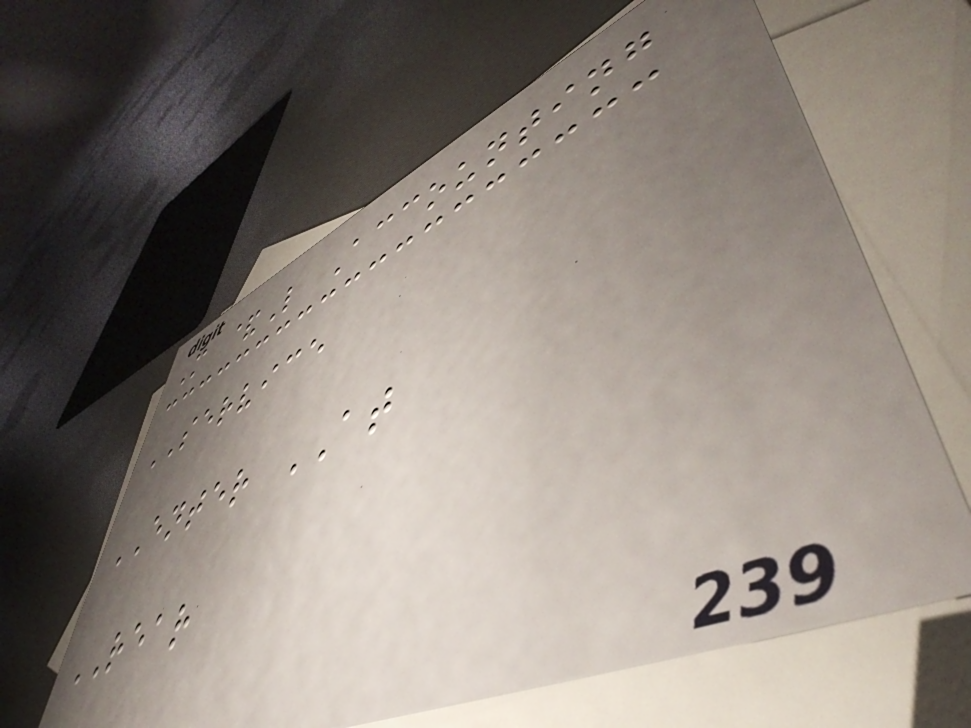M &L Accounting
SERVICE
ENTER AT
REAR
